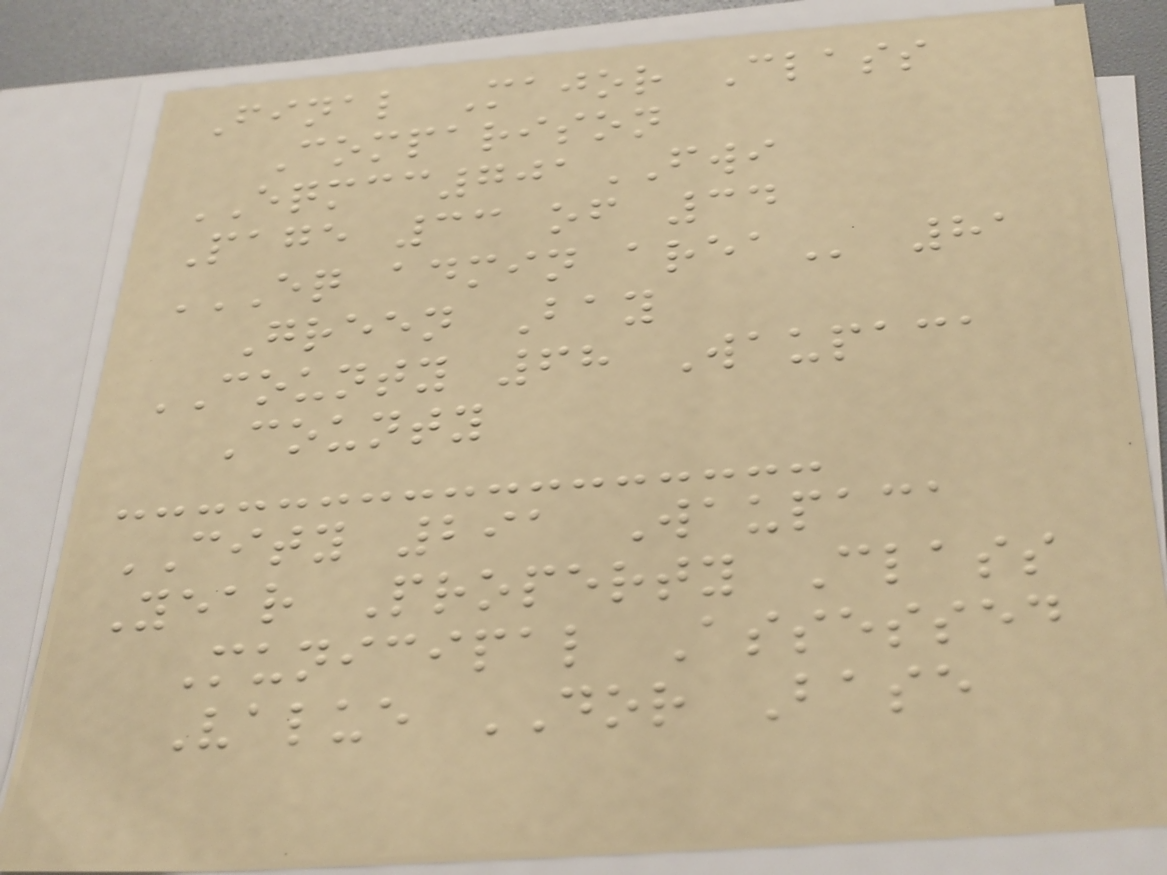Final Major Class
Comparison
EQMCC701FWI
Page 33 of 34
EQ ADMIN AREA 81
Green Bay
COUNTY 68 Waupaca
County
CITY 291 Waupaca
Year Property Class
Municipal Assessed
Value DOR Base
